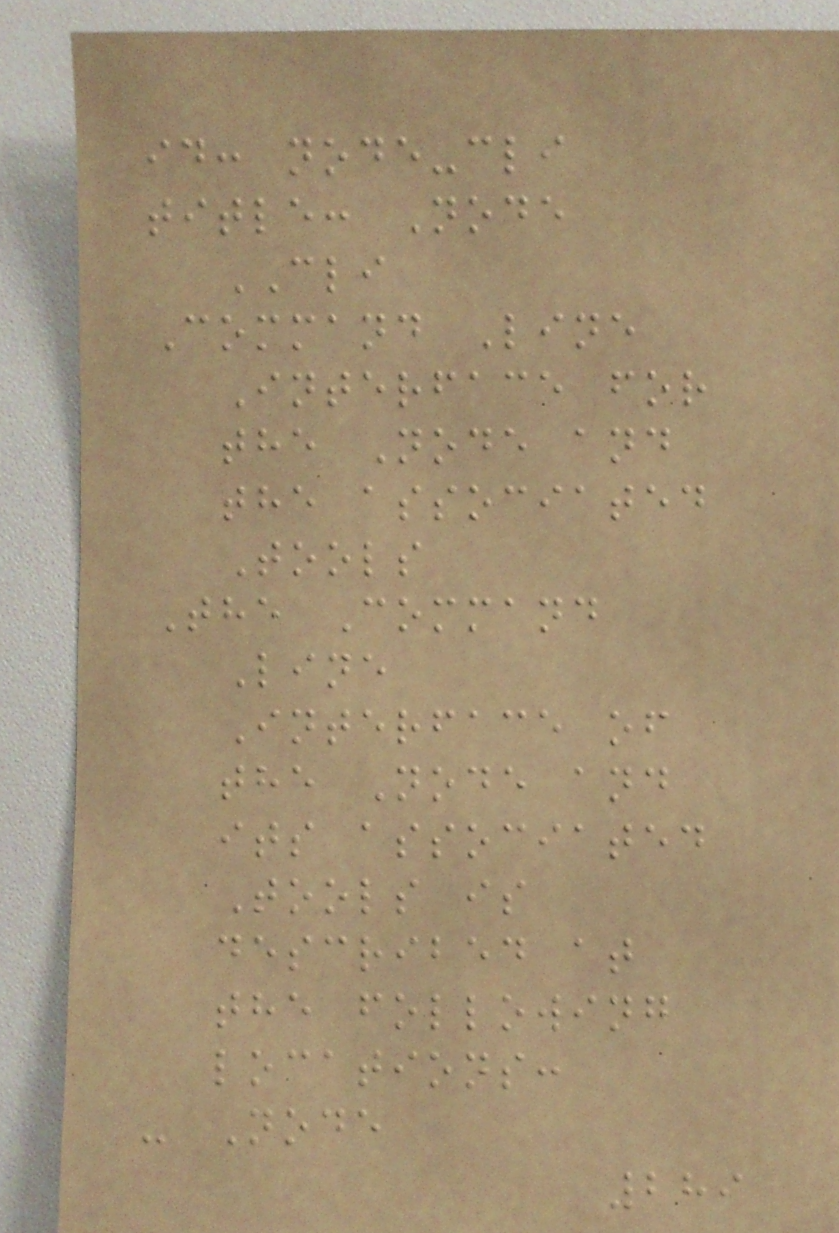id: node-cli
title: Node
CLI
Command Line
Interface for
the Node and
the associated
Tools
The Command
Line
Interface of
the Node and
its associated
Tools is
described at
the following
locations:
- Node
289
